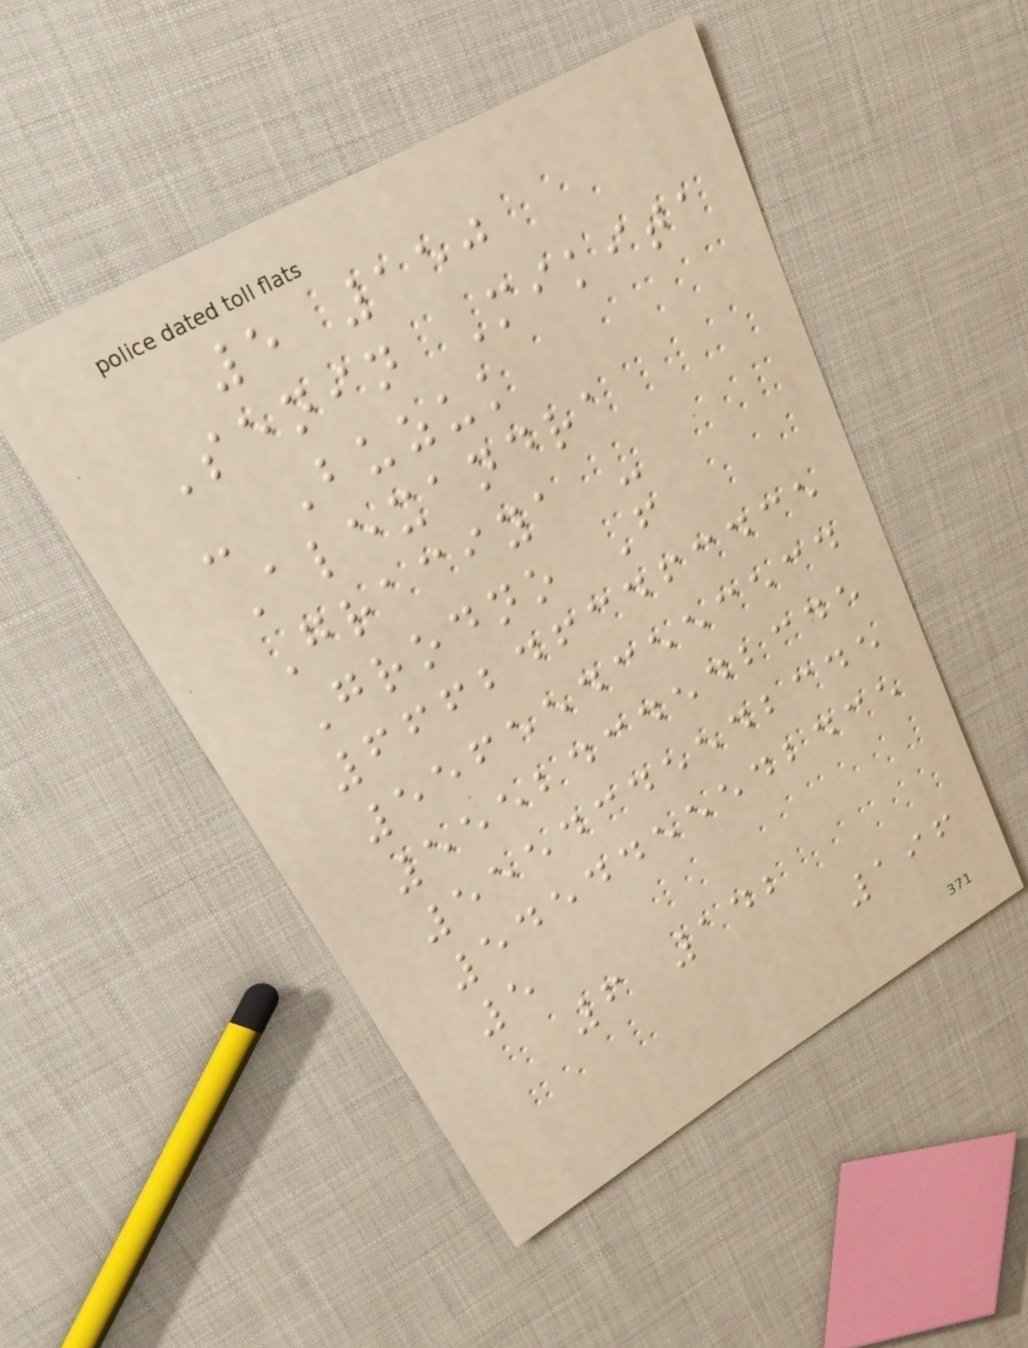5 150
Senin Mikita
- Buzuk
Alexandra
Graciya -
Grodno F
6662463463435
5565543553534
5552434542345
5554345542345
5454455542435
5
6 142
196
